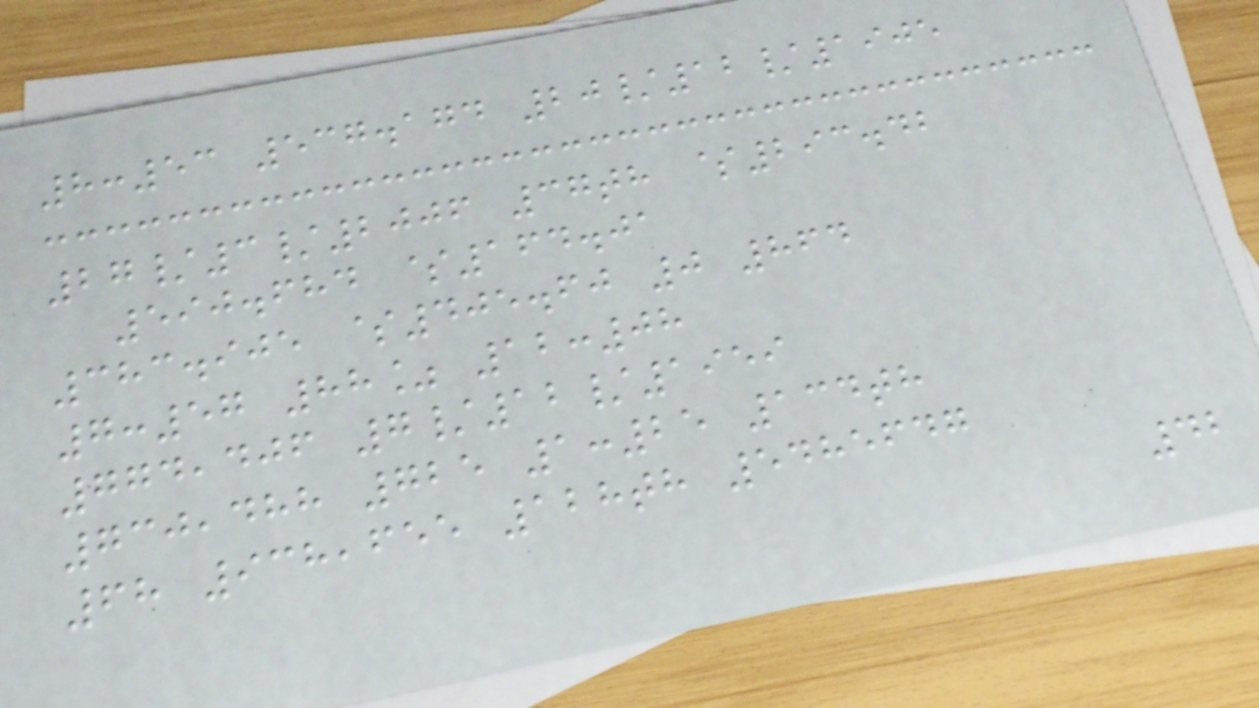8:53 537.174 20/12/1905
27/3/2006 37th $293.42
590.684 $164.01
383.905 $405.60 0 864
7:57 88% 12:08
774,406 7/12/1959
730,488 725 1:25 134th
68 938,655 128th 5485647
42
